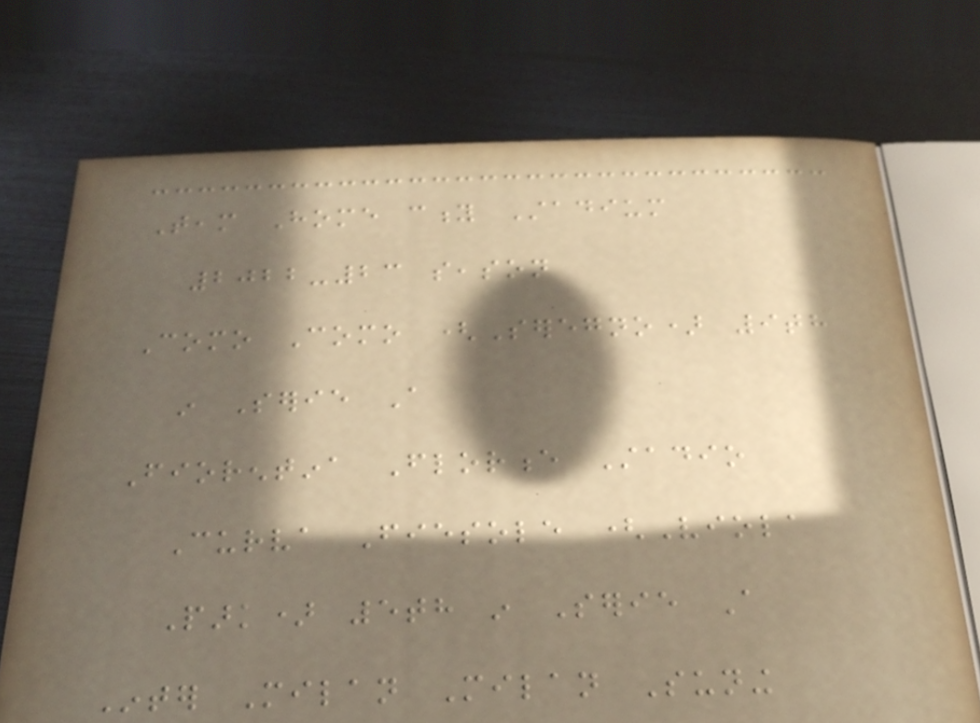Team Home city Stadium
2022-23 season
Como Como (Seregno) 9th
in Serie A
Fiorentina Florence Stadio
Curva Fiesole (Viola
Park) 5th in Serie A
Inter Milan Milan Suning
